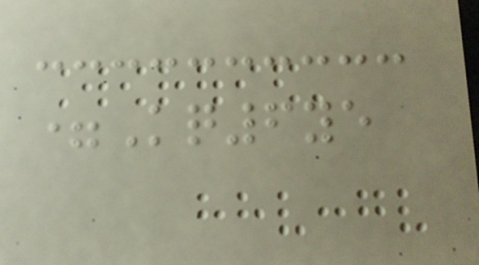=Kq6ye
